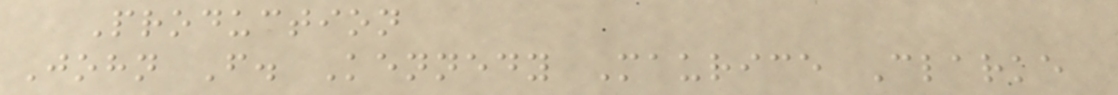Production
John F. Kennedy Maurice Clarke
